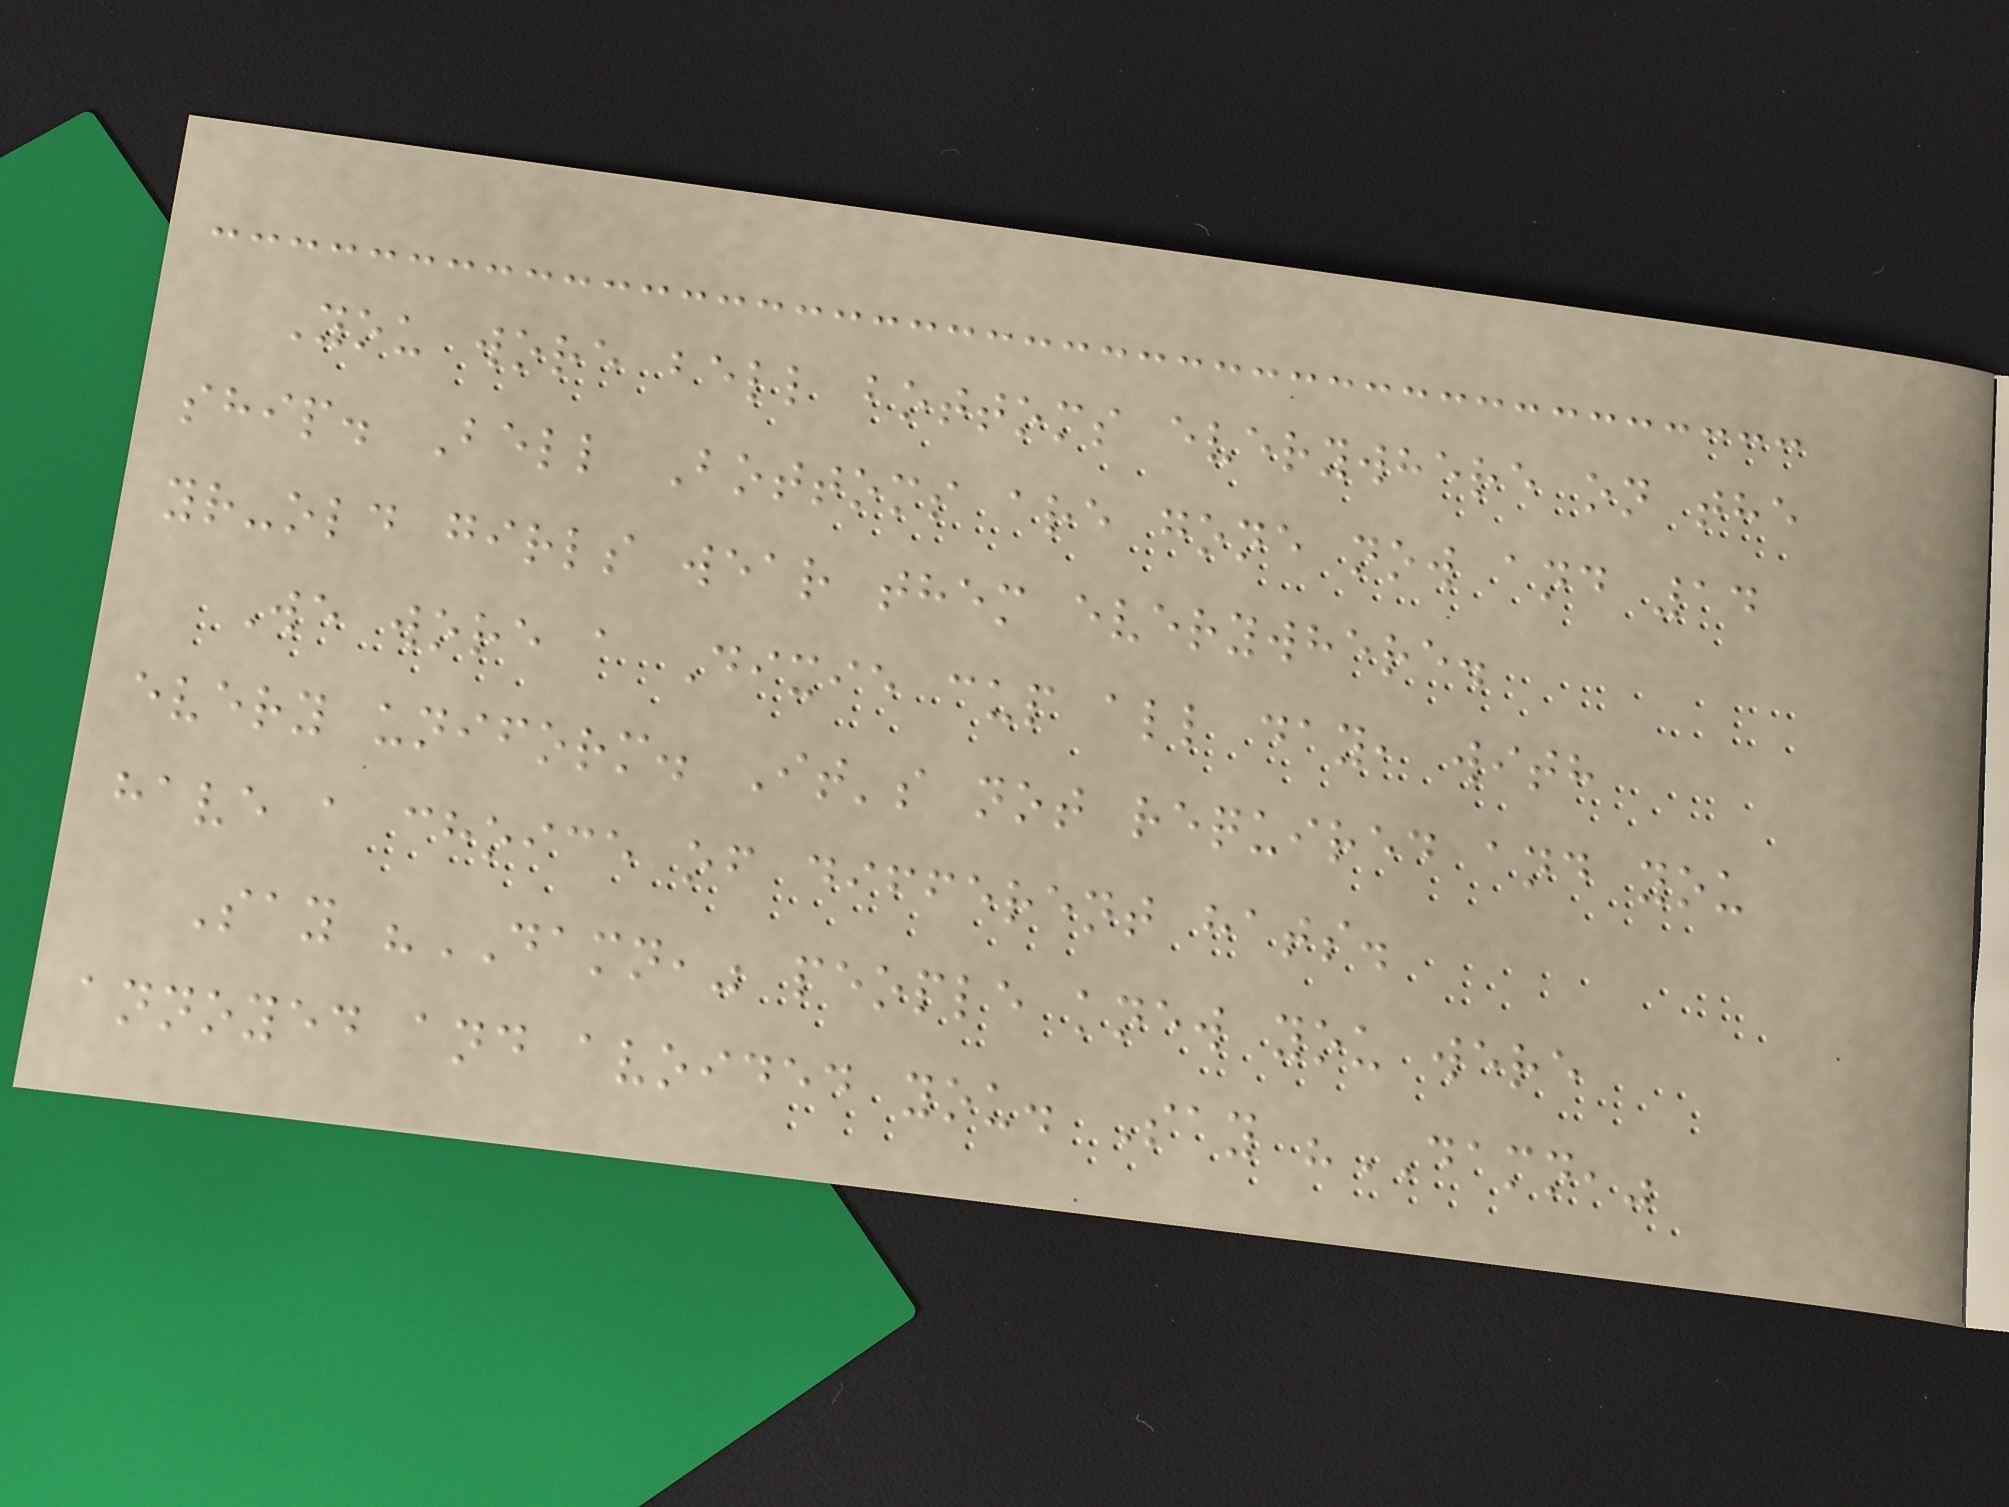You wore bell bottoms everywhere on the
ship. Bell Bottoms are gone now and 14
yr-old girls wear them everywhere.
We wore a Dixie cup all day, with
every uniform. It's not required and you
have a choice of different hats.
Say "DAMN," people knew you were
annoyed and avoided you. Say "DAMN,"
